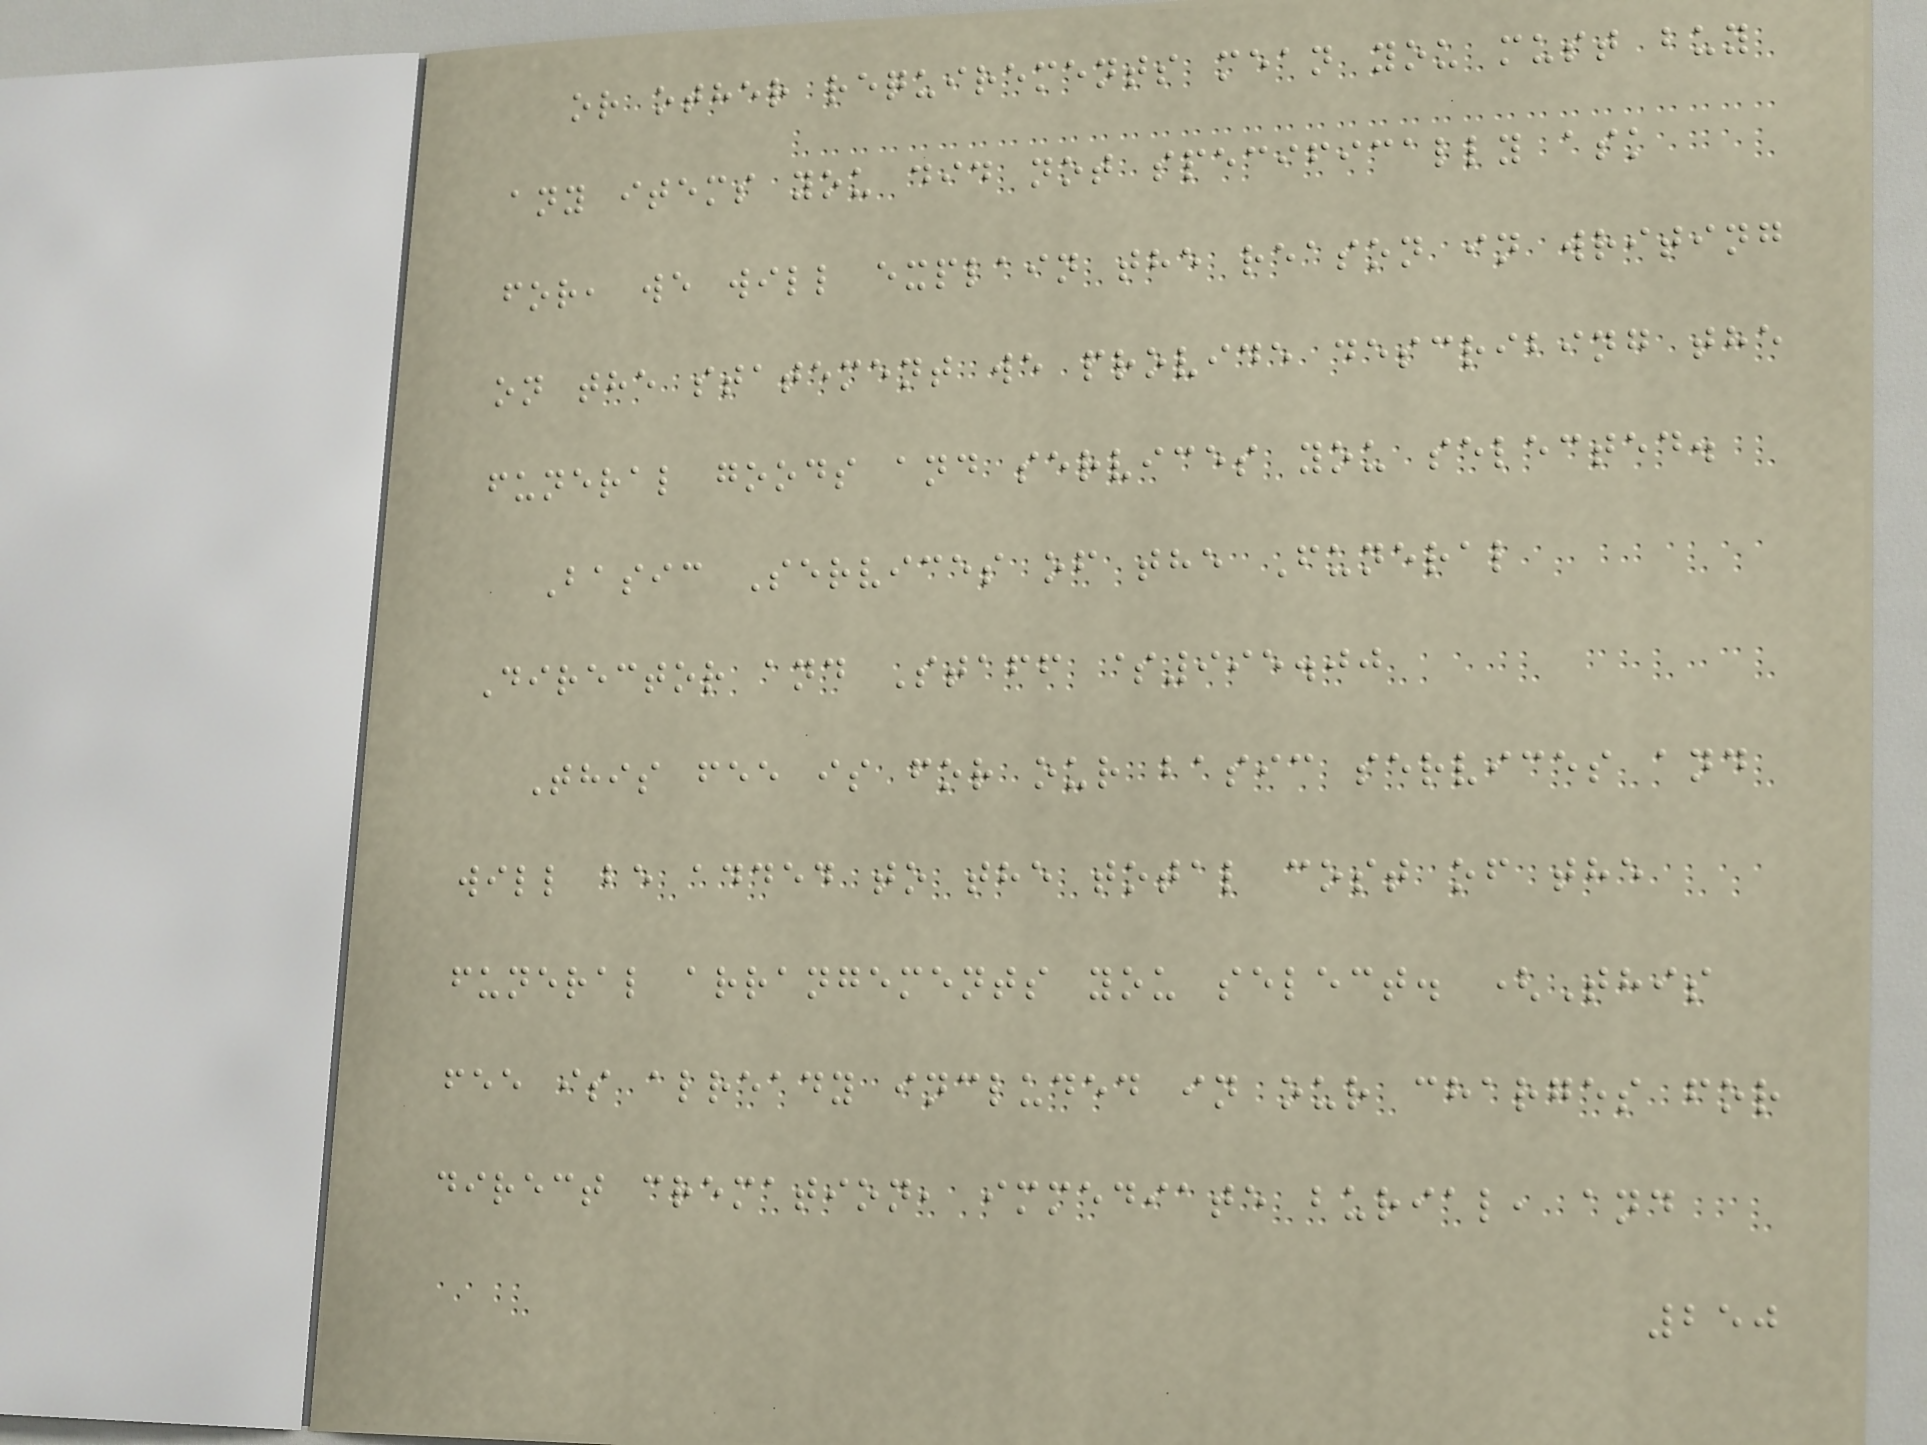or other requirements mean you must buy
any items you did not specifically ask
for, we will explain the reason in writing
on the statement we provide describing the
funeral goods and services you selected.
Basic Services of the Funeral
Director and Staff $995.00
This fee is for our basic services and
will be added to the total cost of the
funeral arrangements you select. (This
fee is already included in our charges for
direct cremation, immediate burial, and
250
